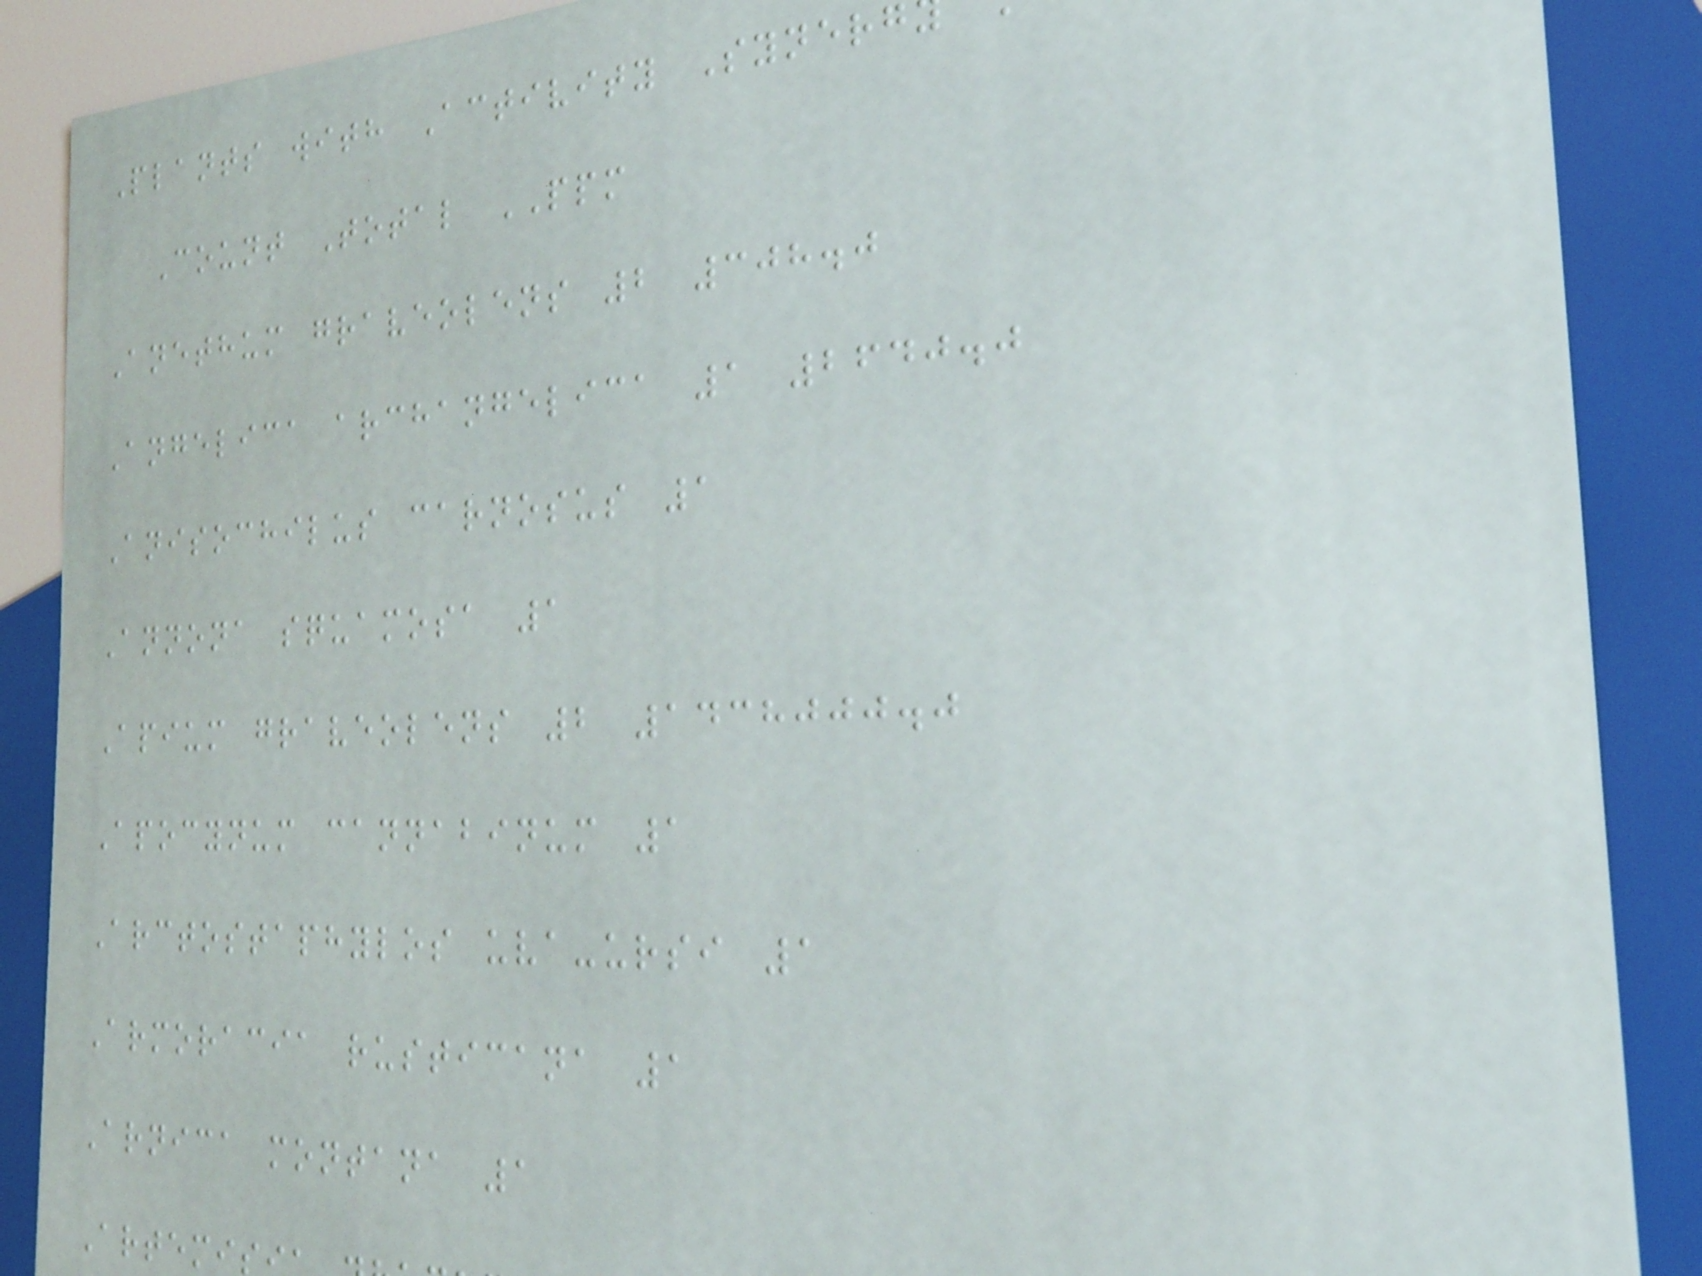Plants with Activity Synerg
Count Total PPM
Anethum graveolens 2 308.0
Angelica archangelica 1 2640.0
Anisochilus carnosus 1
Annona squamosa 1
Apium graveolens 2 1438000.0
Apocynum cannabinum 1
Arctostaphylos uva-ursi 1
Armoracia rusticana 1
Arnica montana 1
Artemi
